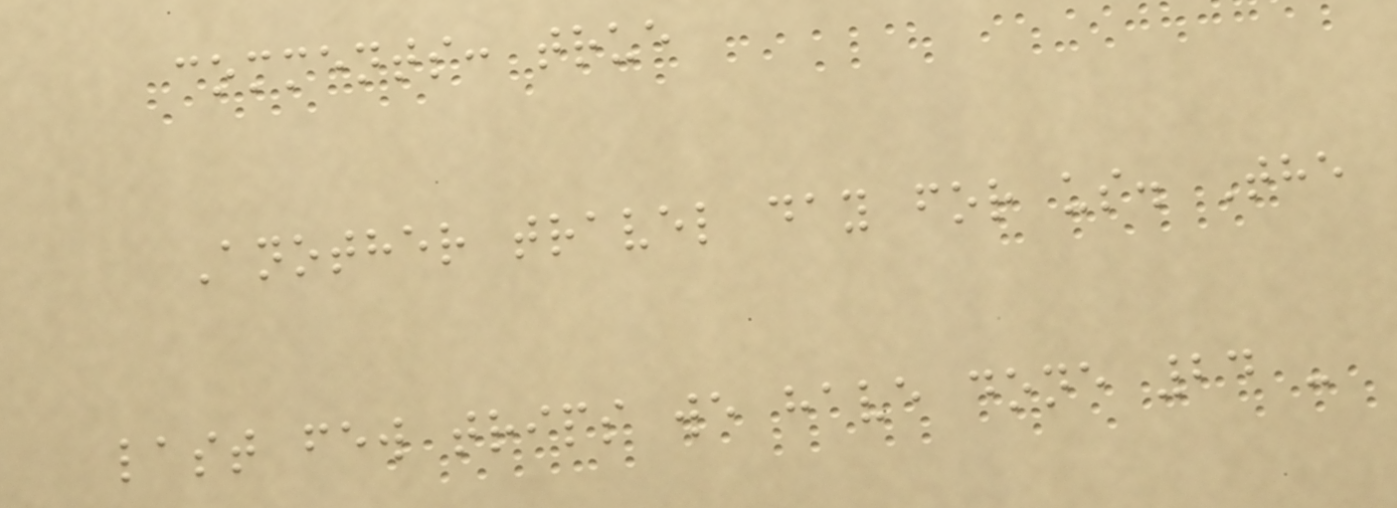comments: true
Another travel day for us. The
last few trips we have done 24 -
